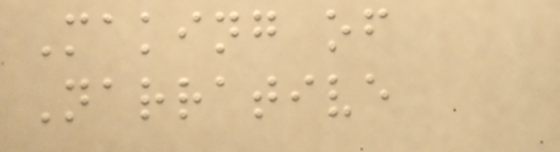Making of
Narrative
